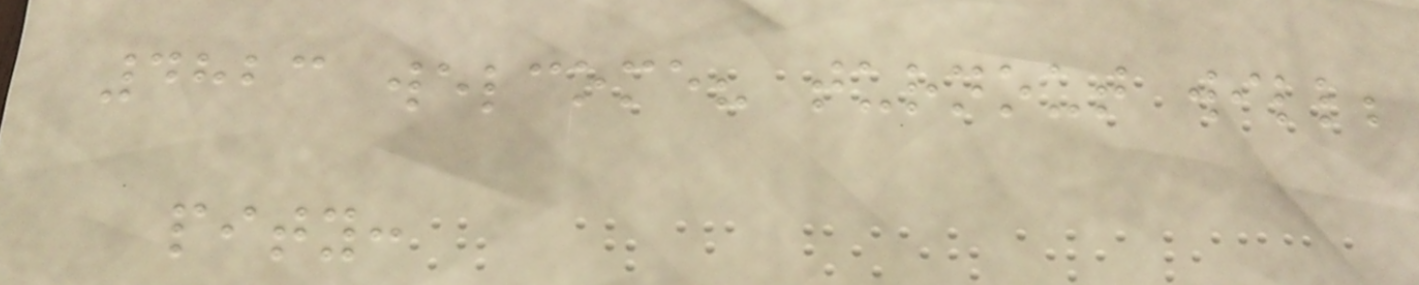4823 welcome? turnout will;
pity:
